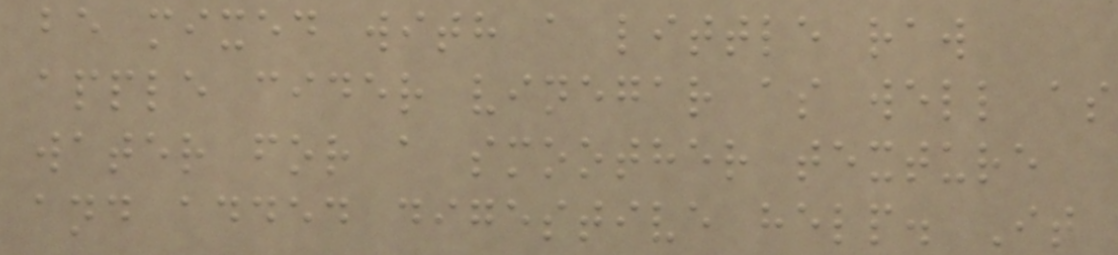be mixed with a little raw
apple cider vinegar as well as
water for a smoother texture
and added digestive help. It
